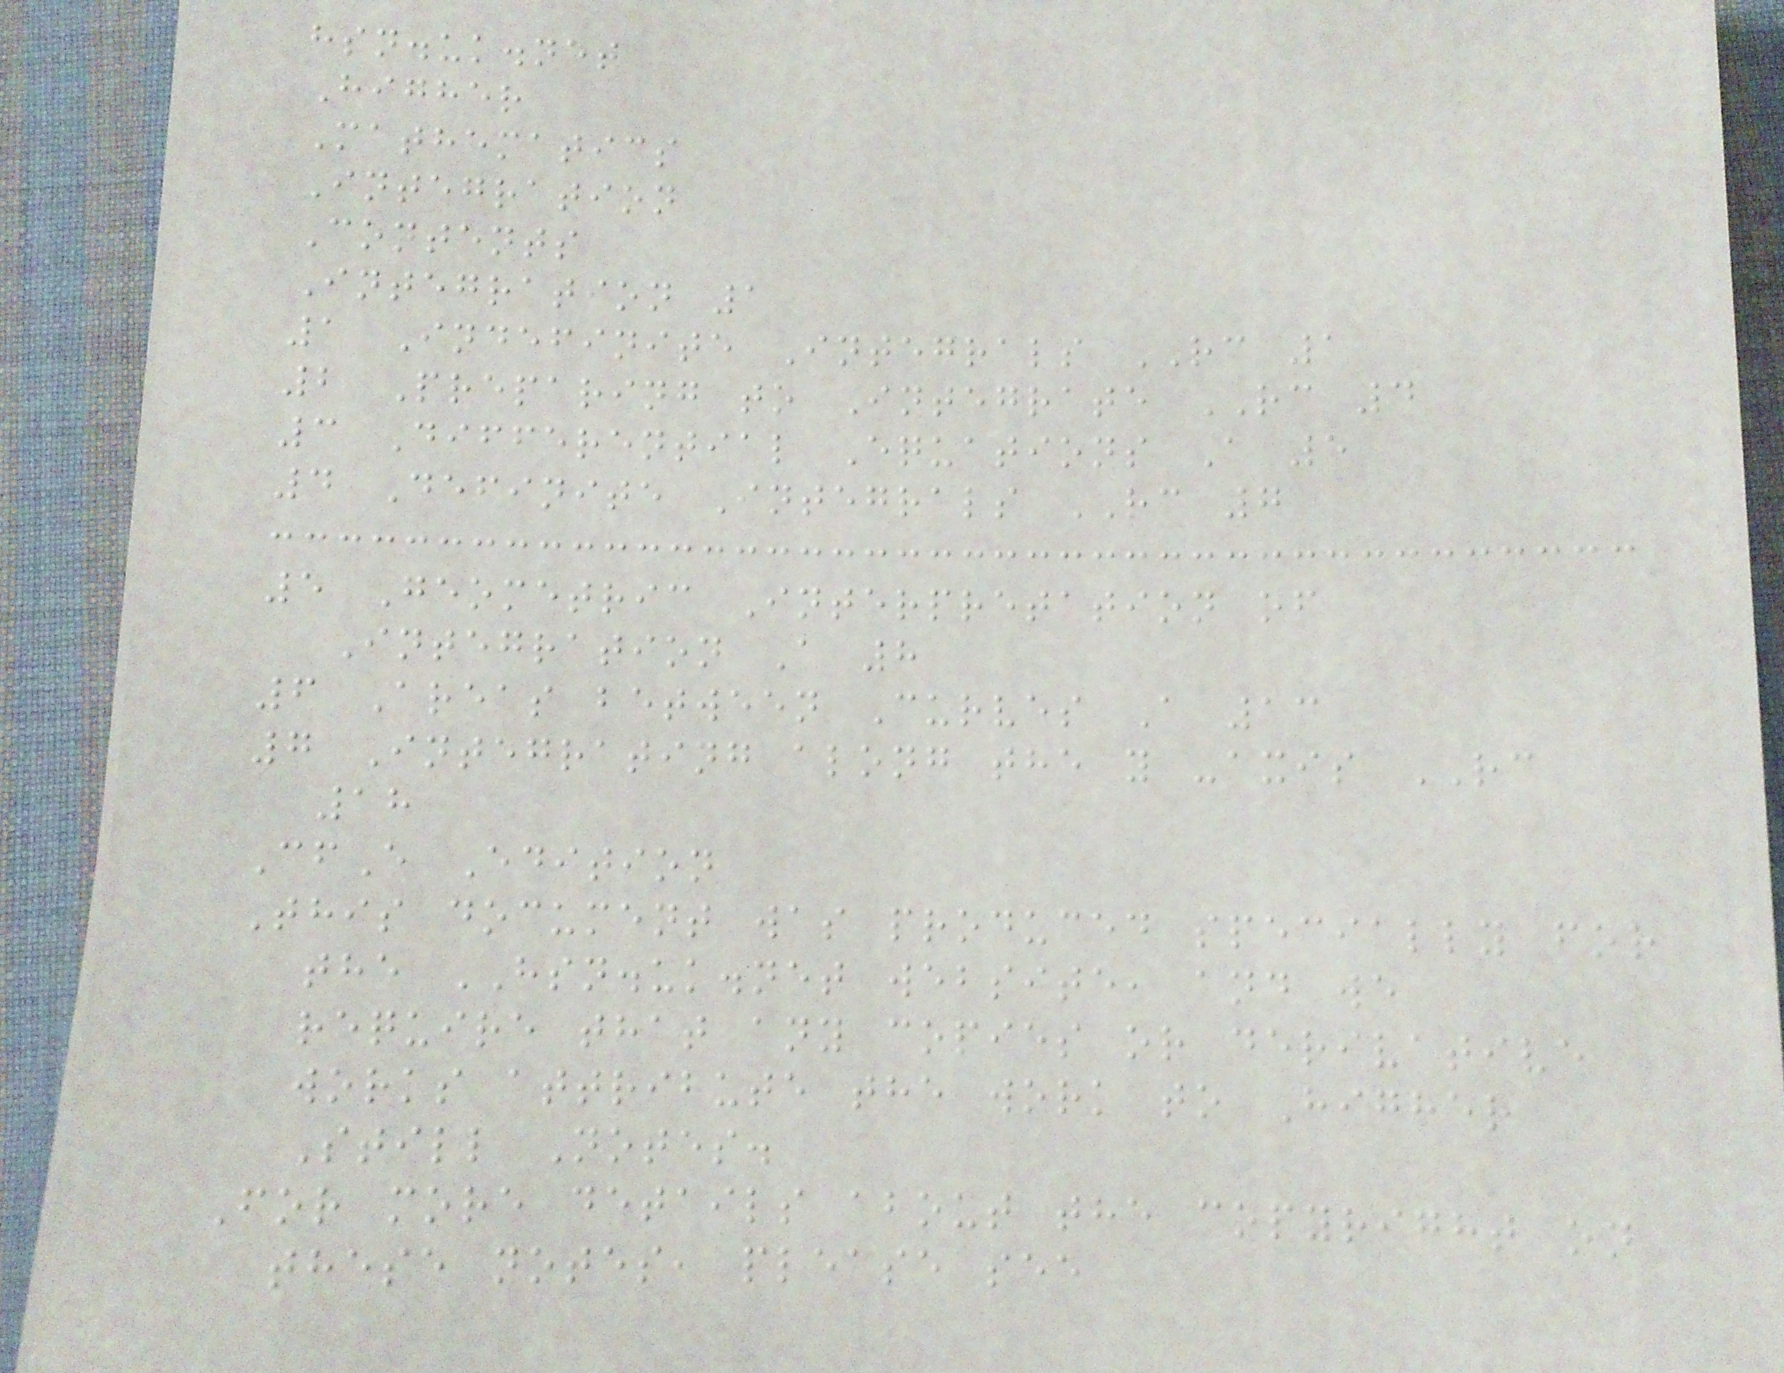hsn.uk.net
Higher
Mathematics
Integration
Contents
Integration 1
1 Indefinite Integrals RC 1
2 Preparing to Integrate RC 4
3 Differential Equations A 5
4 Definite Integrals RC 7
5 Geometric Interpretation of
Integration A 8
6 Areas between Curves A 13
7 Integrating along the y -axis RC
18
CfE Edition
This document was produced specially for
the HSN.uk.net website, and we
require that any copies or derivative
works attribute the work to Higher
Still Notes.
For more details about the copyright on
these notes, please see
